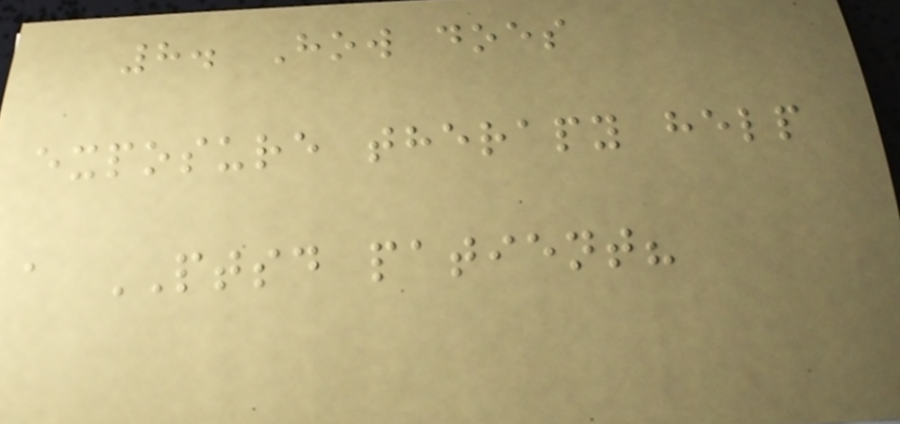8. How does
exposure therapy help
a PTSD patient?
